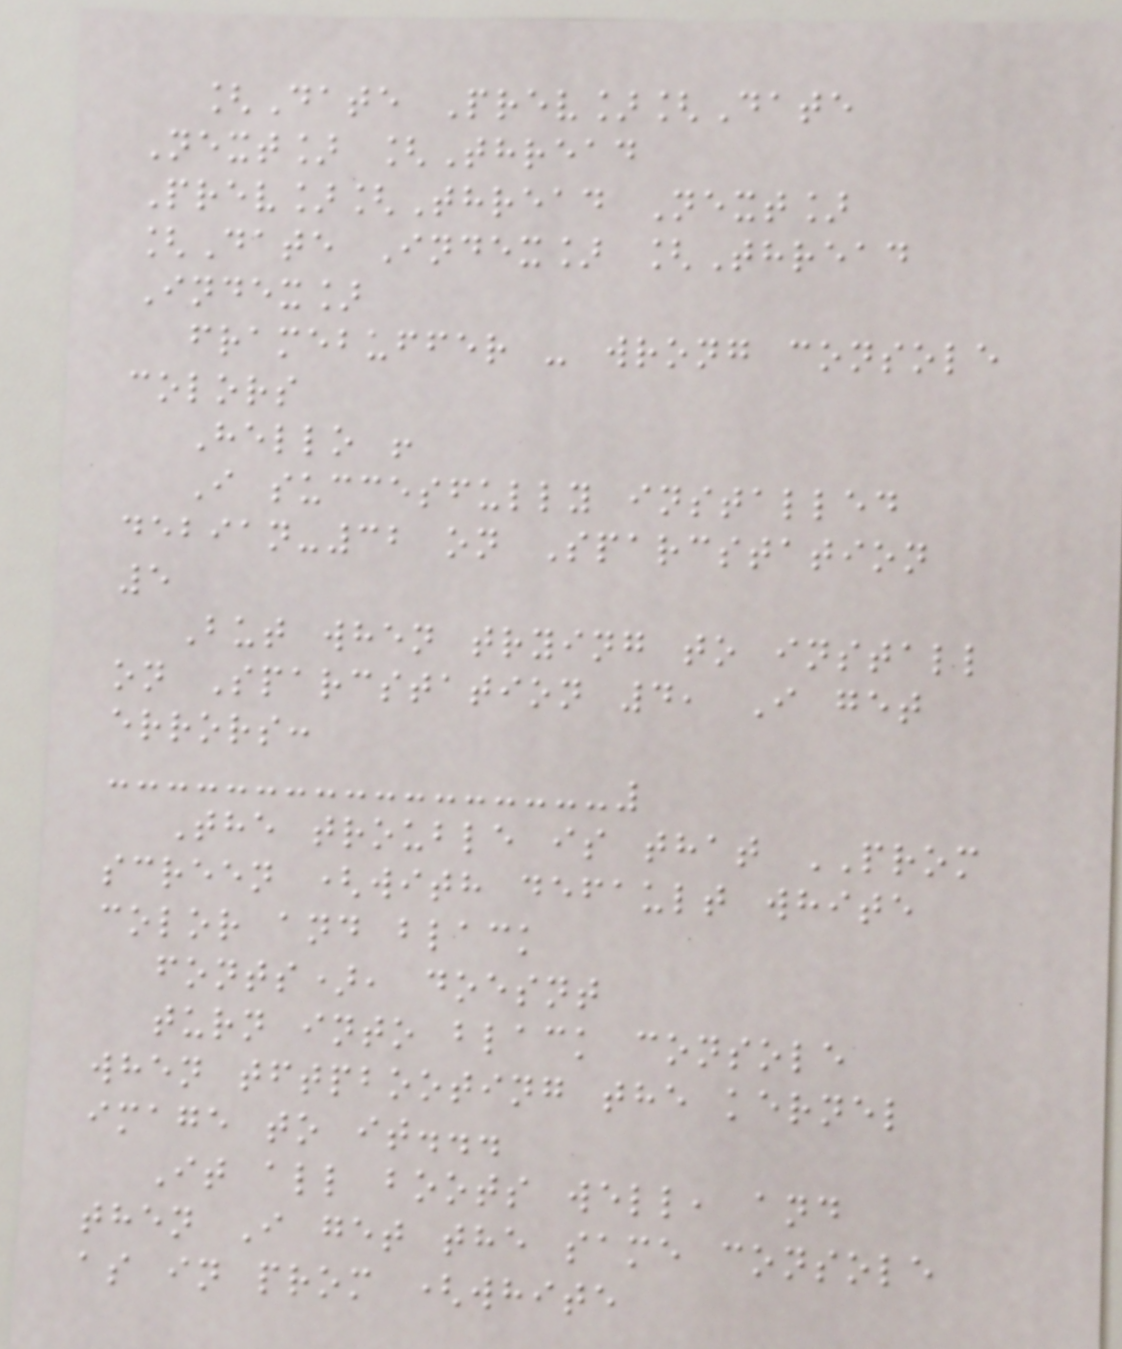[Date Prev][Date
Next] [Thread
Prev][Thread Next]
[Date Index] [Thread
Index]
framebuffer - wrong console
colors
Hello !
I succesfully installed
debian-32 on Sparcstation
5
But when trying to install
on Sparcstation 4, I get
errors:
The trouble is that PROM
screen (with default white
color and black
fonts), doesnt
turn into black console
when tftpbooting the kernel
image to it...
It all boots well, and
then I get the same console
as in prom (white
